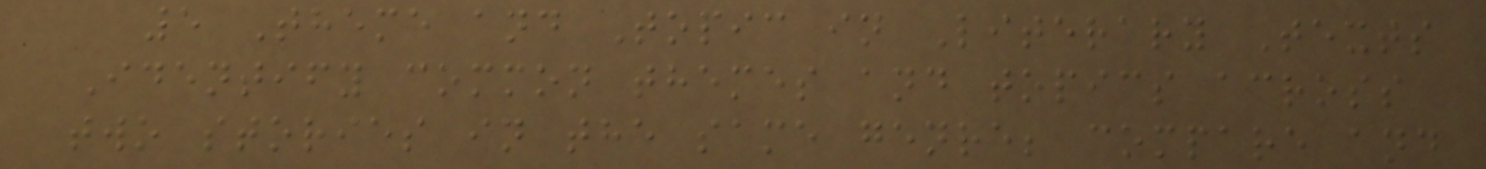5 Theme and Topic in Literary Texts
Identify common themes and topics across
two stories in the same genre; compare and
